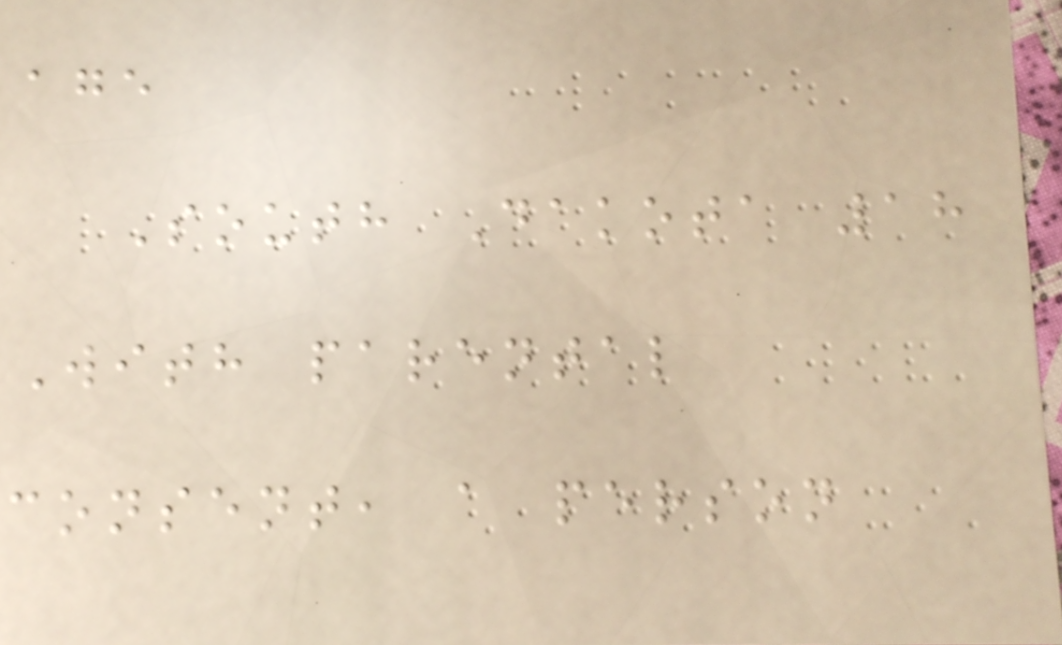age
South Dakota 18
With parental
consent, a person
